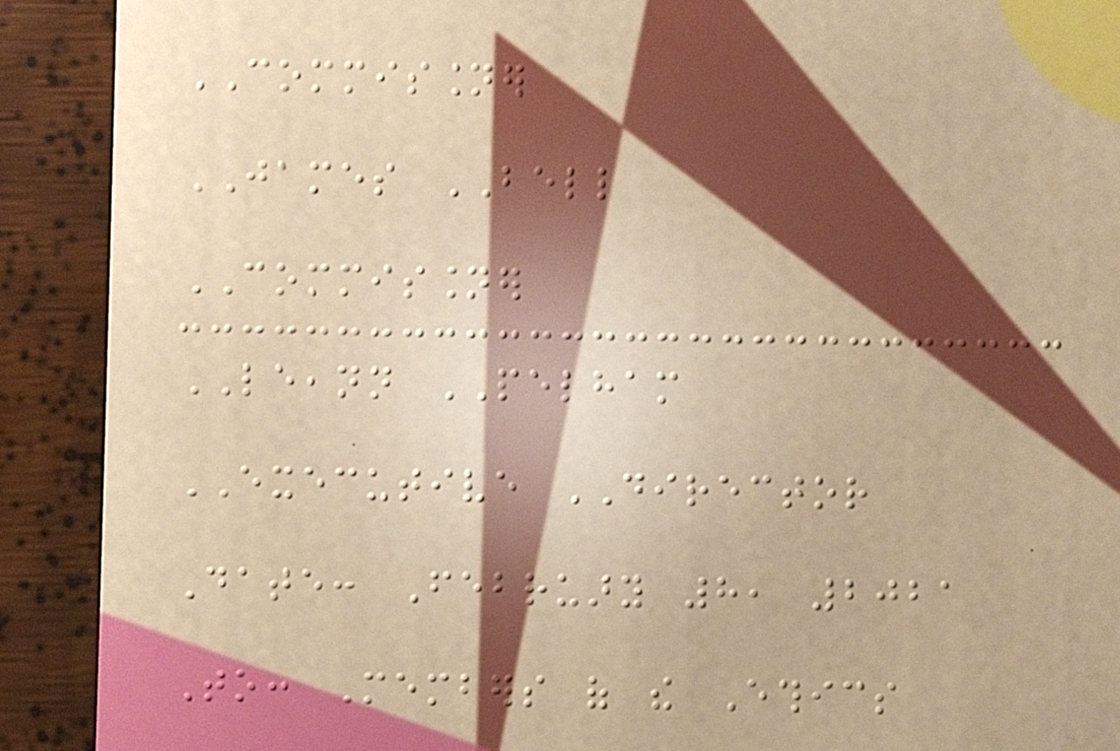COMMISSIONER
JAMES BELL
COMMISSIONER
LEEANN PELHAM
EXECUTIVE DIRECTOR
Date: February 8, 2021
To: Members of the Ethics
